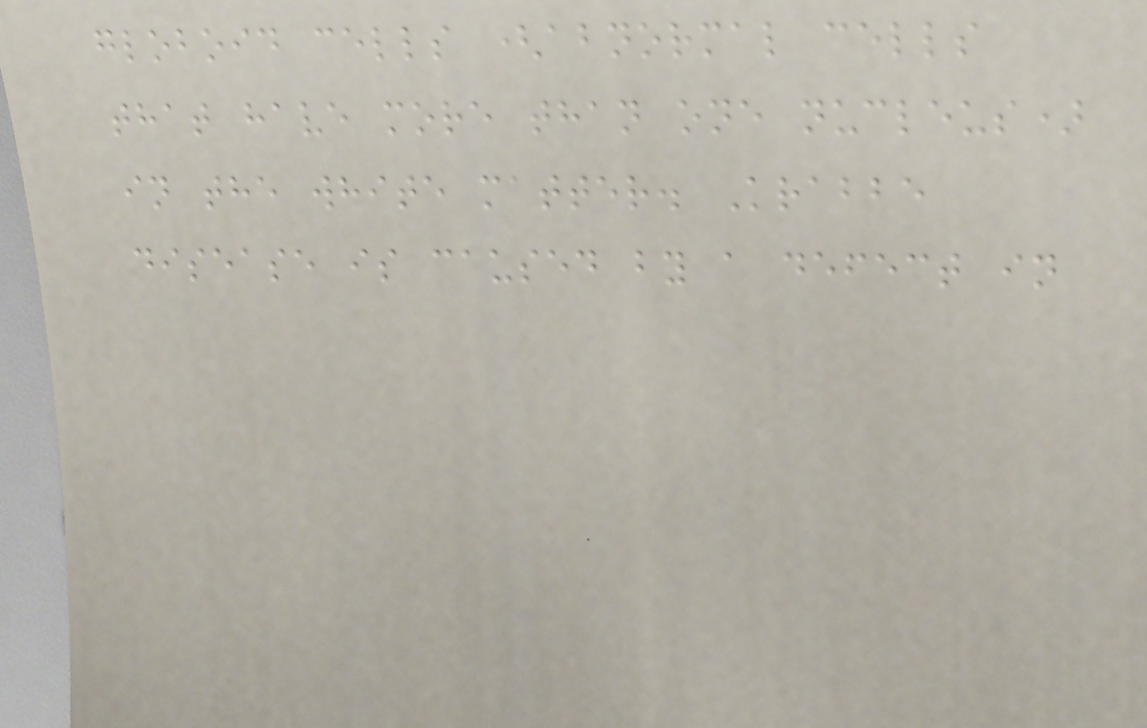globoid cells (abnormal cells
that have more than one nucleus)
in the white matter. Krabbe
disease is caused by a defect in
